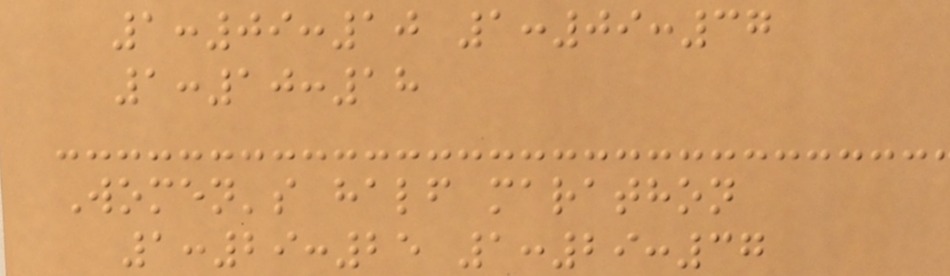1:09:10 1:09:37
1:10:18
Women's half marathon
1:29:25 1:29:37
